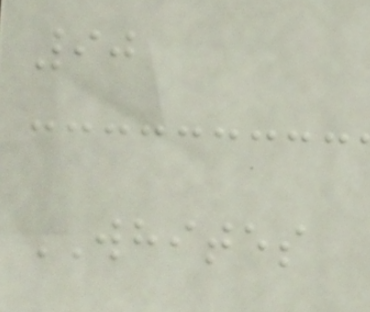90
WHITES
